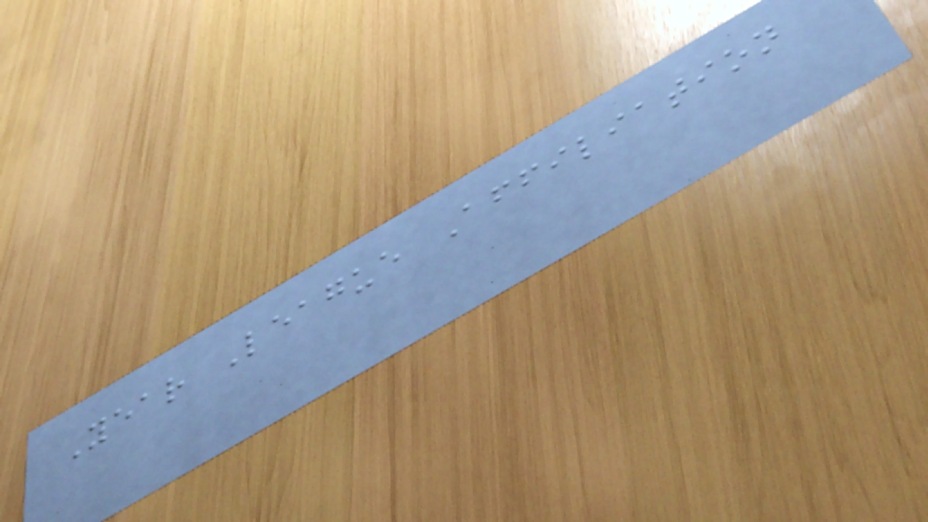Year League Affiliation
